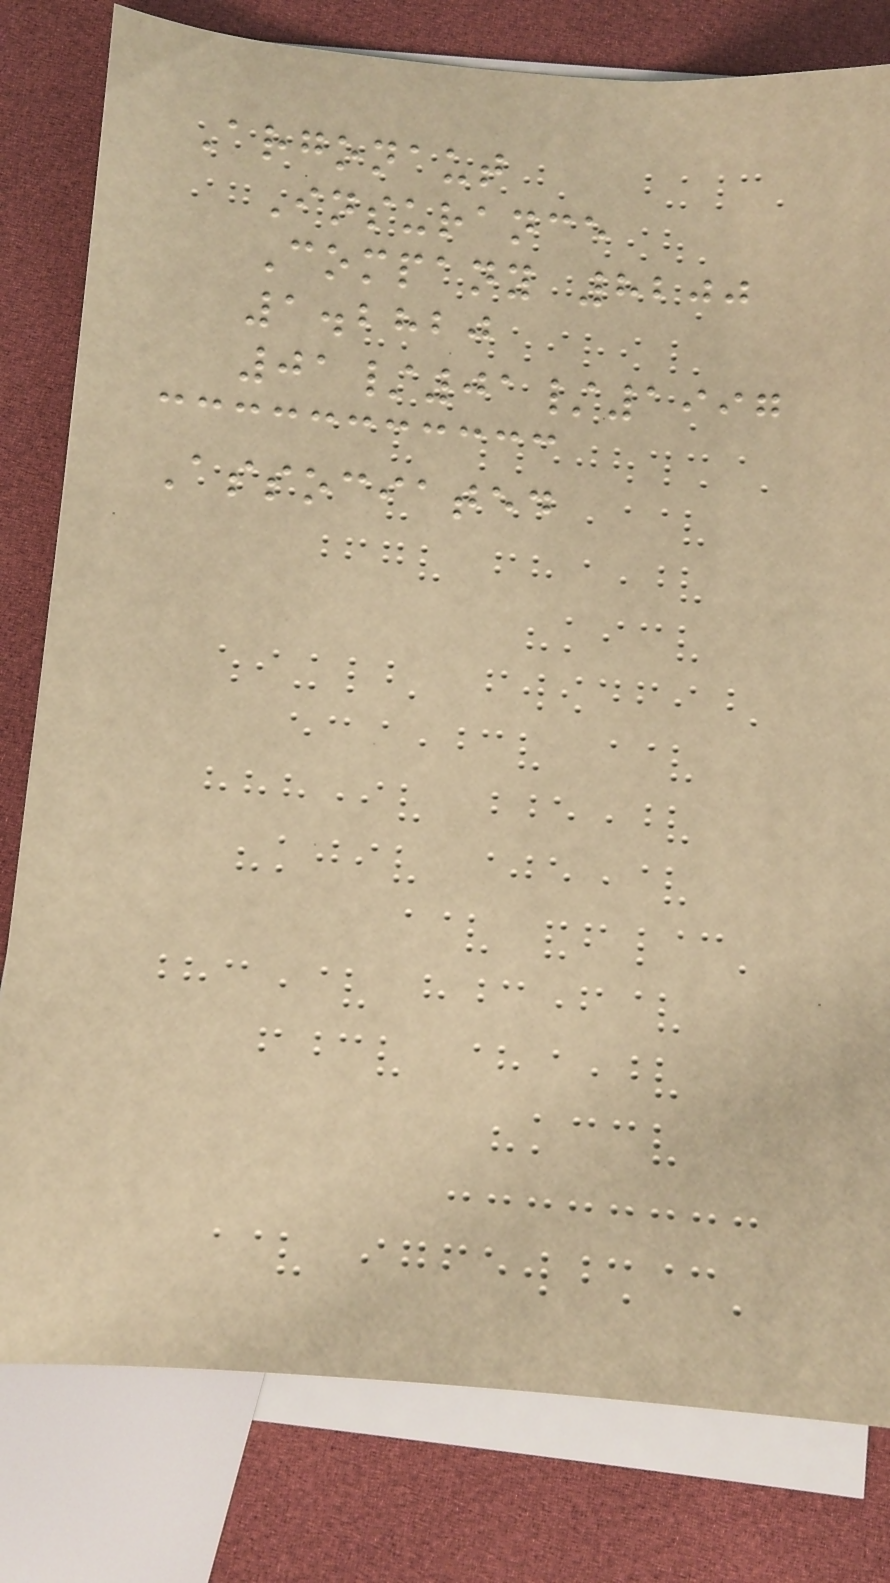Argonaut
Insurance
Company 8200
1.2820
01/01/1997
Associated
